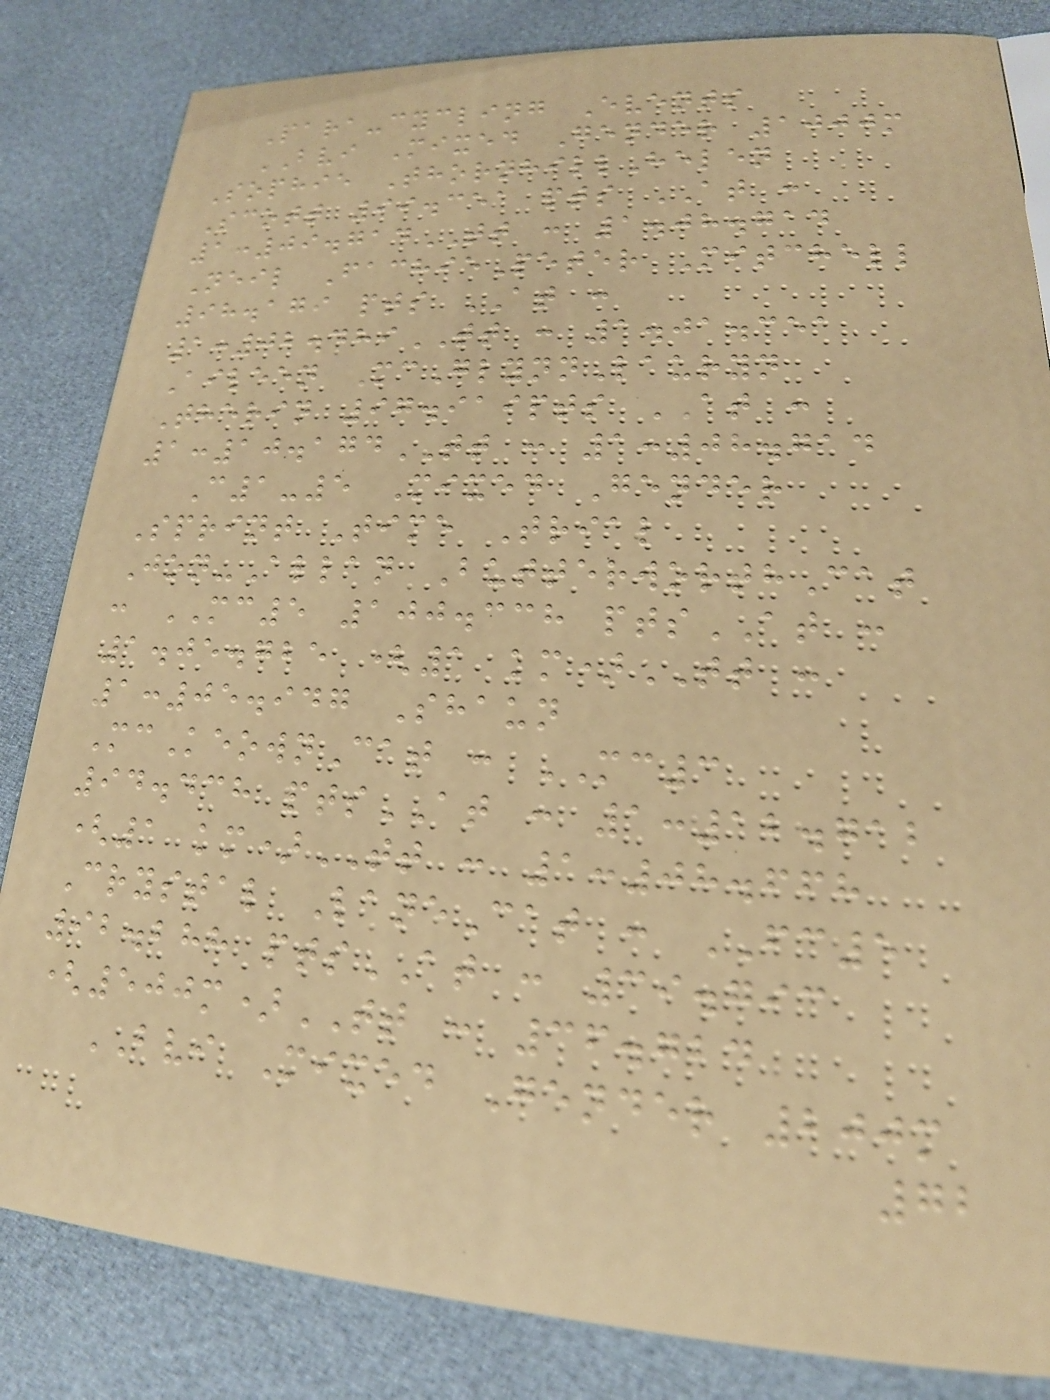Para-cycling Events
BVI Mixed Gender 1000m
Sophie ThornhillHelen
Scott 99.351 pts AT :
1:09.714TT : 1.08.714
Neil FachiePeter Mitchell
98.179 pts AT :
1:02.489TT : 1.01.351
Aileen McGlynnLauryn
Therin 97.919pts AT :
1:10.174TT : 1:08.714
C1-5 Mixed Gender
Sprint Time Trial
Jon-Allan ButterworthCat
: MC5 100.338 ptsAT :
1.05.725 (1 km)TT :
1:05.947 Shaun
McKeownCat : MC3
94.438 ptsAT : 1:12.712
(1 km)TT : 1:08.668
Crystal LaneCat : FC5
92.288 ptsAT : 39.793
(500m)TT : 36.724
BVI Mixed Gender 200m
72
